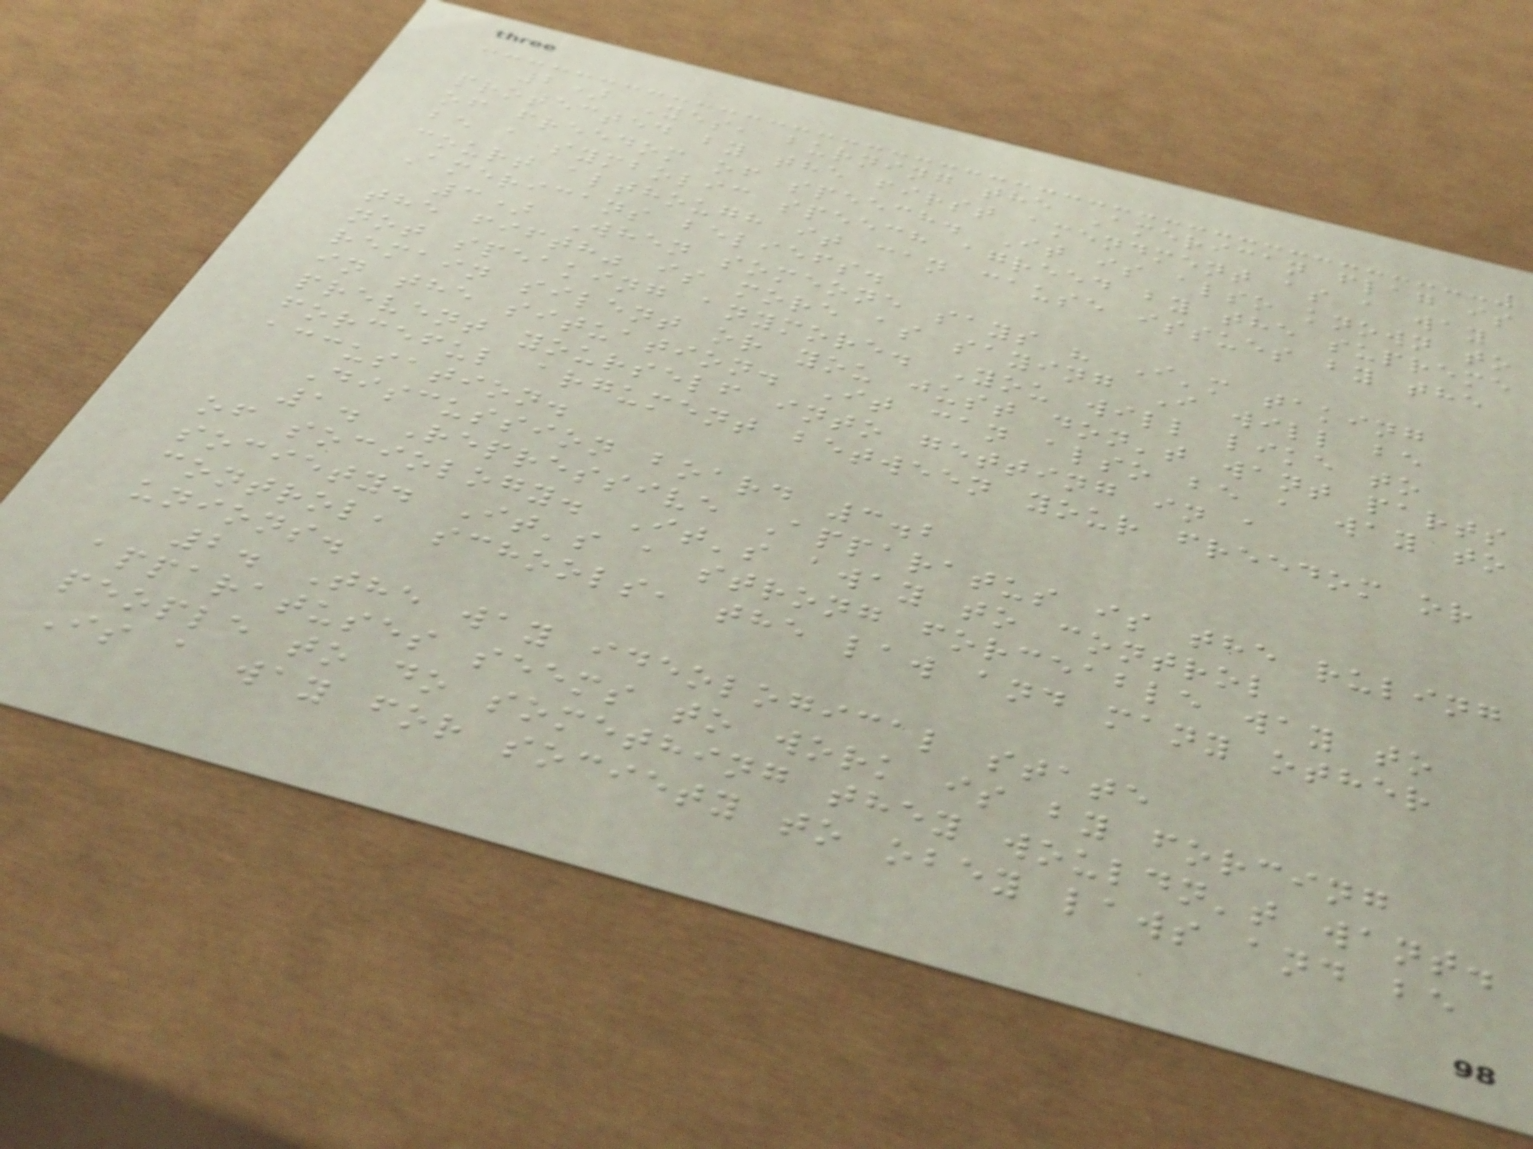2) Yes, burning the American flag is
protected by the first amendment as a way
of freedom of speech. It is also known to
be a symbolic speech agreed by the supreme
court although it can cause issues by the
Americans beliefs.
3) When someone says " I'm taking
the fifth" is more as saying I will be
not speaking anymore. You will like to
remain silent or you just don't want parts
in the situation. It can also be a way to
prevent yourself into getting in a
forceful argument between your freedom or
accusation.
Discussion board 3.2
1. Repressive Apparatus is the ruling
of sociology. It's away to control
society. It's a strong forceable way to
control, schools, the law and many other
unions.
2. The way ideological state
apparatuses seems to work is by forcing
people to do something they wouldn't want.
Is a way for society to obey laws and be
